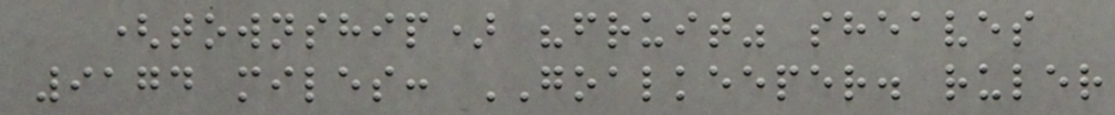(township) "fruit" sheaves
9174 miles: GOALKEEPER. ruler
